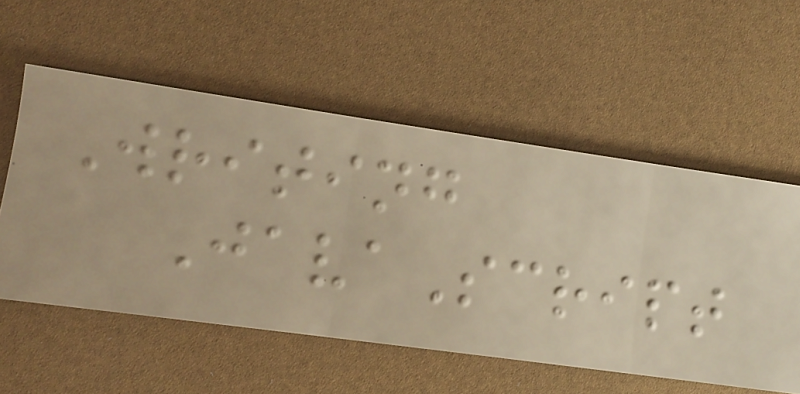Writing
JavaScript
